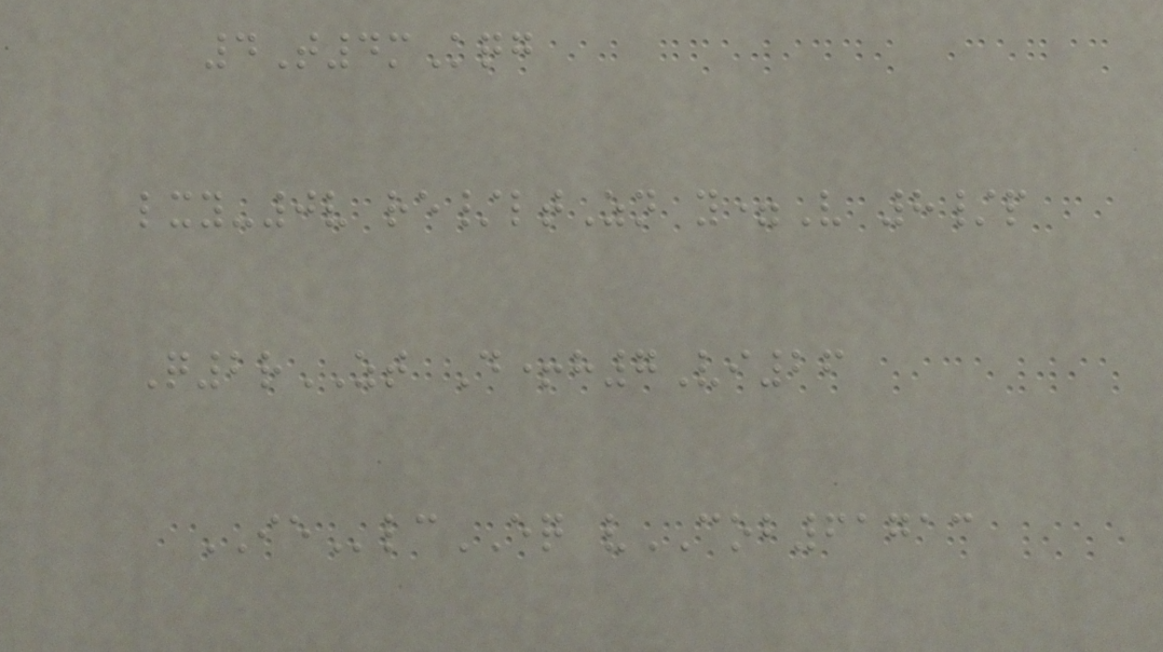4T4mKqg
lxy-0v re/ltZn y=V 8/p
Q2rZT D+h7Vi26
IElcEQ vCOB61713
